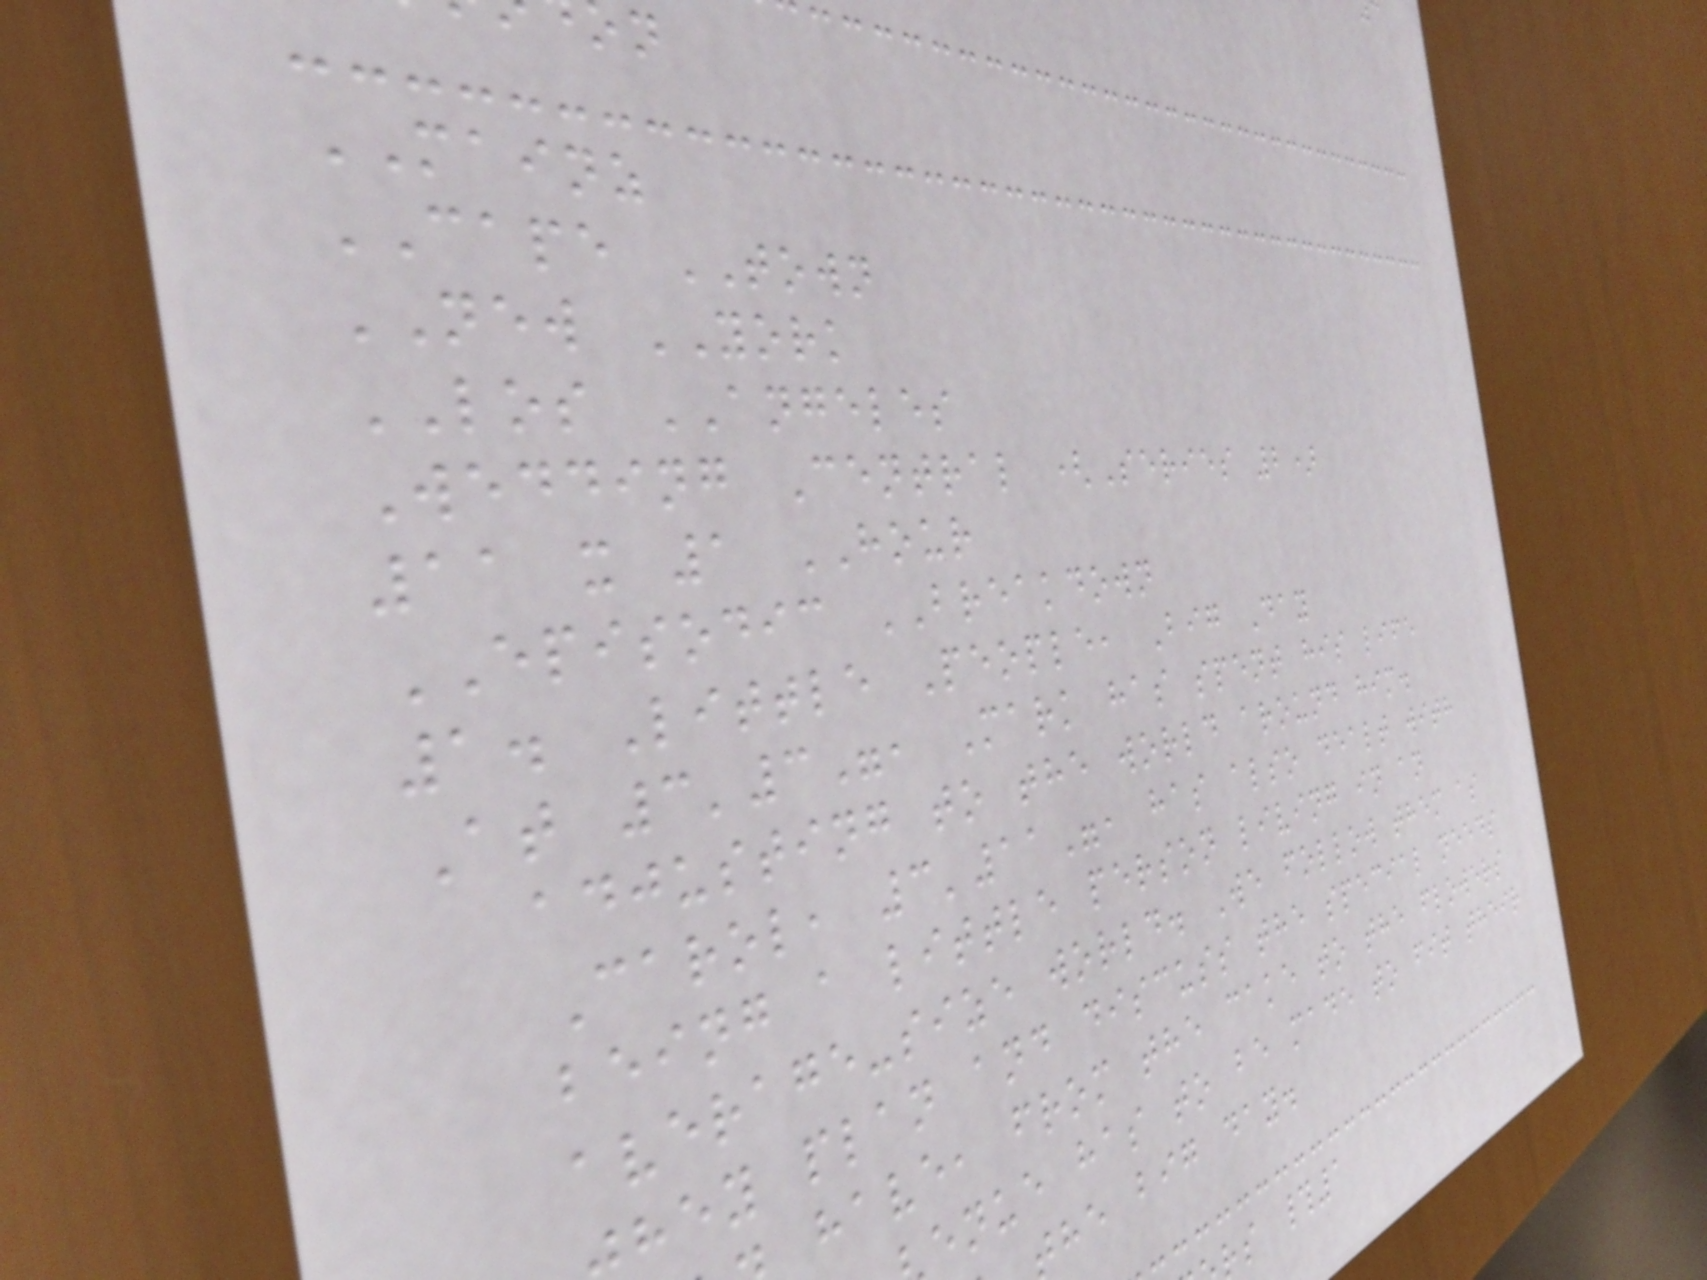MAINZ
CAPE TOWN
NEW YORK
LOS ANGELES
Wedding Central (Series 2)
11 x 1 HOUR
EPISODIC BREAKDOWN
1. Little People, Big Day
At 3'3", Mark has spent his life
adjusting to the world around him.
Carol, 3'11", has also dealt with
being a little person living in an
average-size world. We follow them as
hey plan and discuss the special needs
have, from the cake to the flowers
enue has to be made to fit their
he big day.
rs #1
